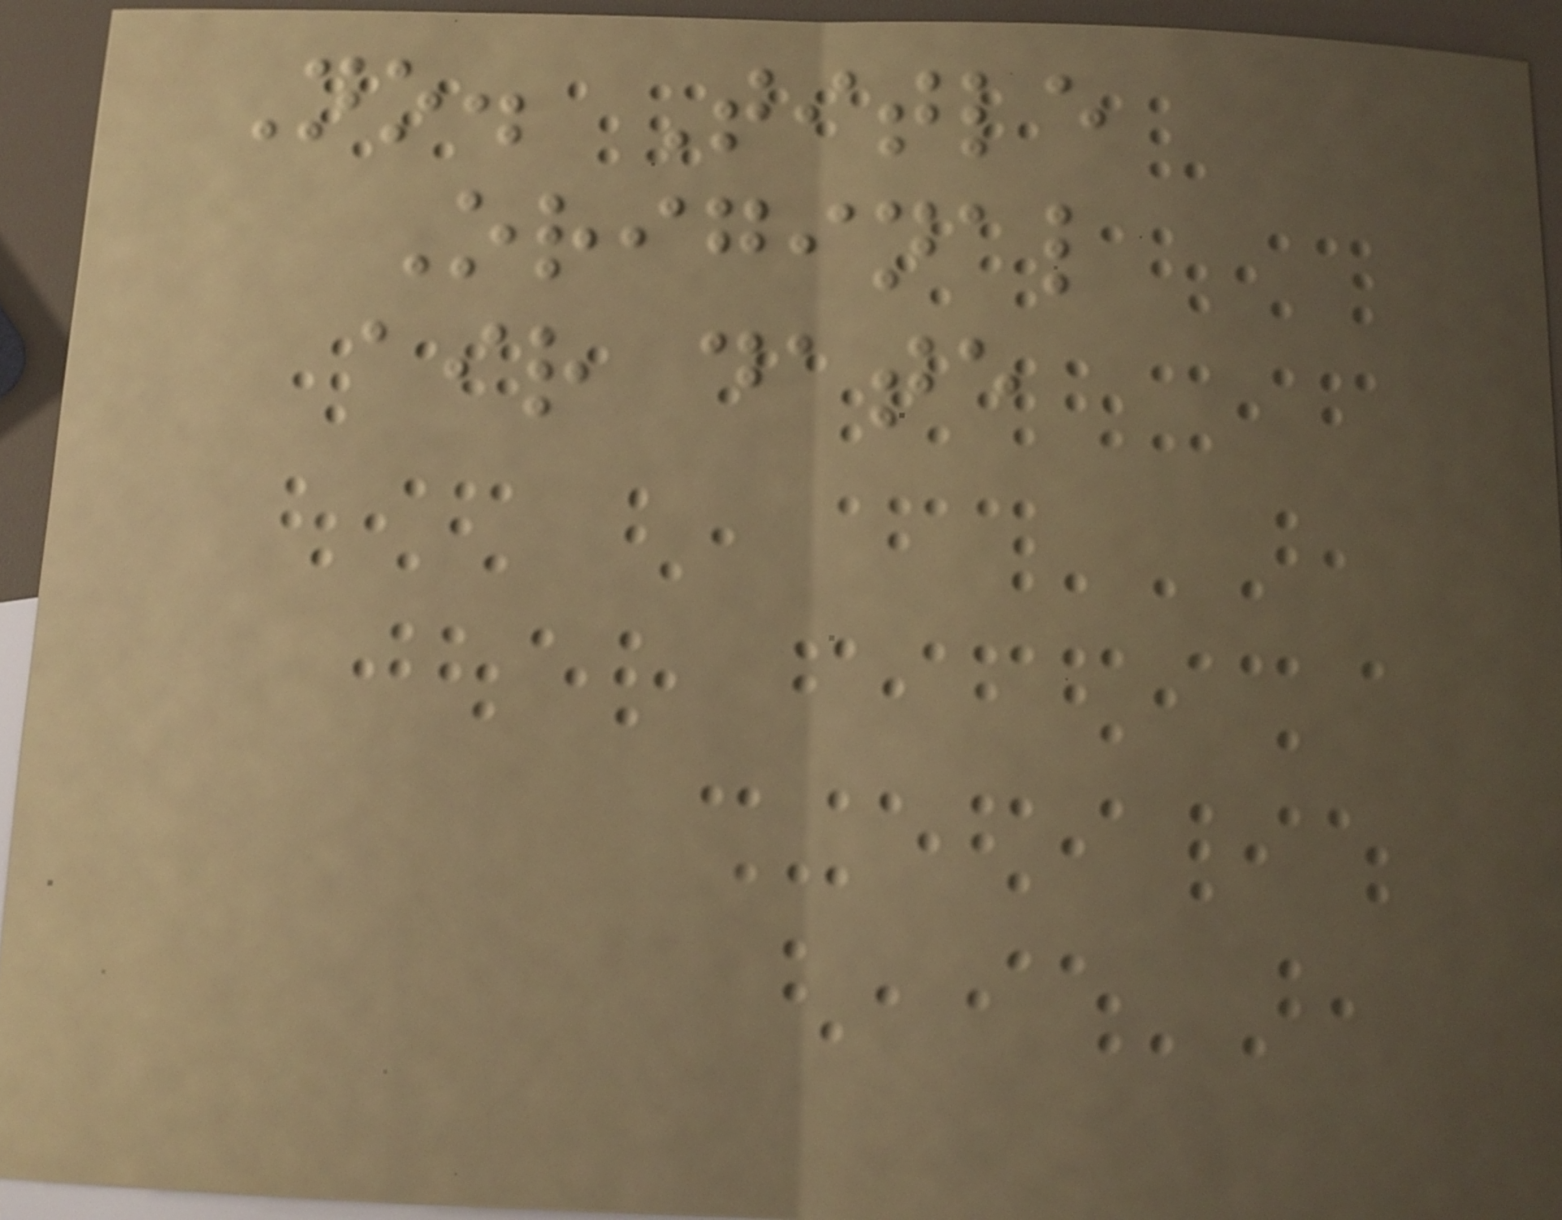No. Title
Original
air date
